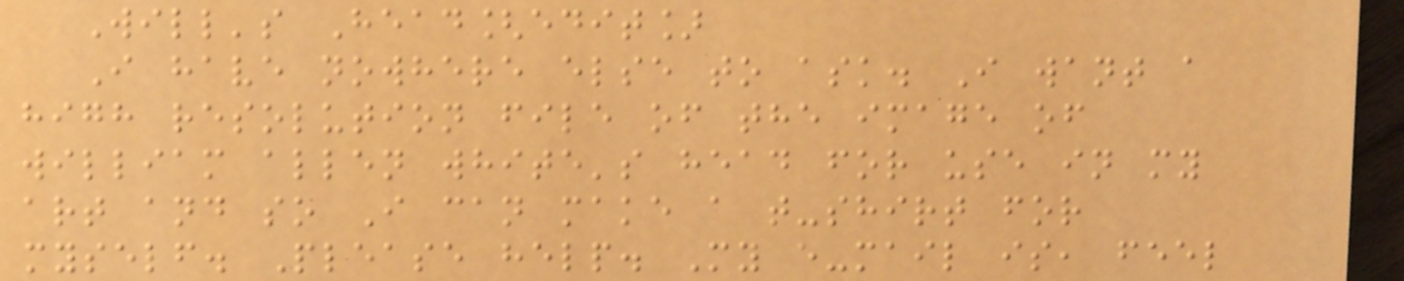Will's Head[edit]
I have nowhere else to ask. I want a
high resolution file of the image of
william allen white's head for use in my
art and so I can make a t-shirt for
myself. Please help. My e-mail is, feel
